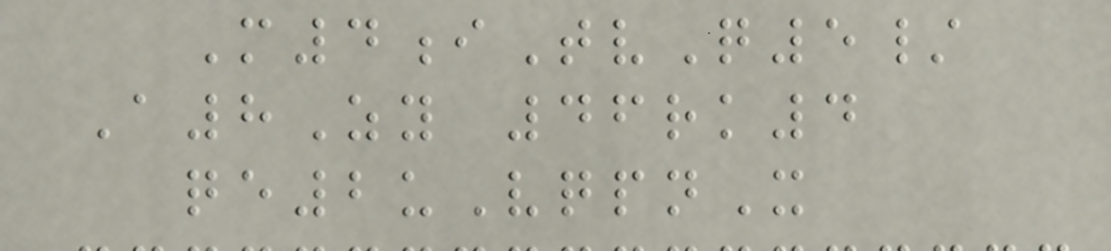M4iTvQ5/
A8Zy 46rk4
qe2uVqpnX
